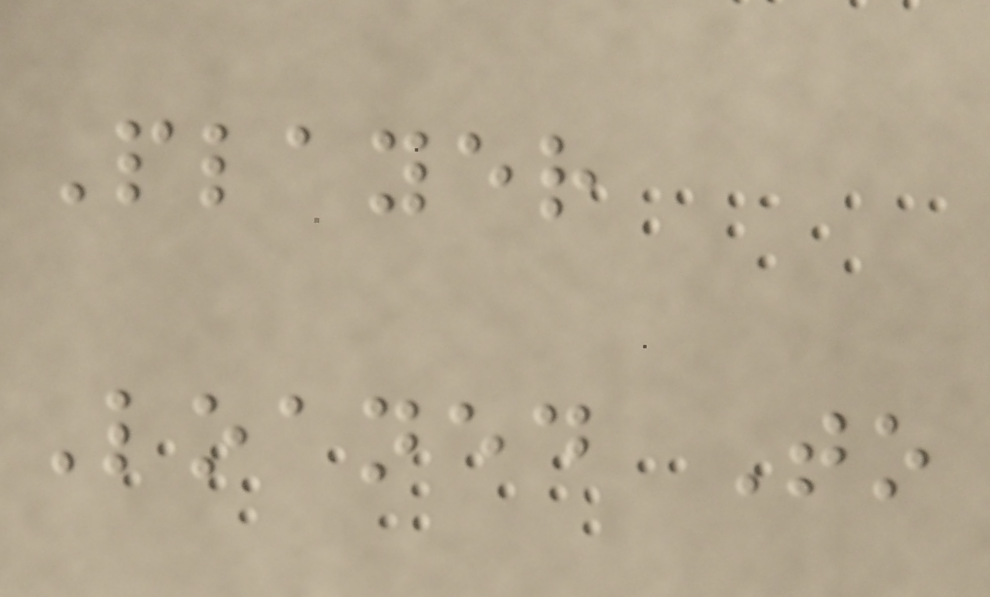Player
Loaned To
